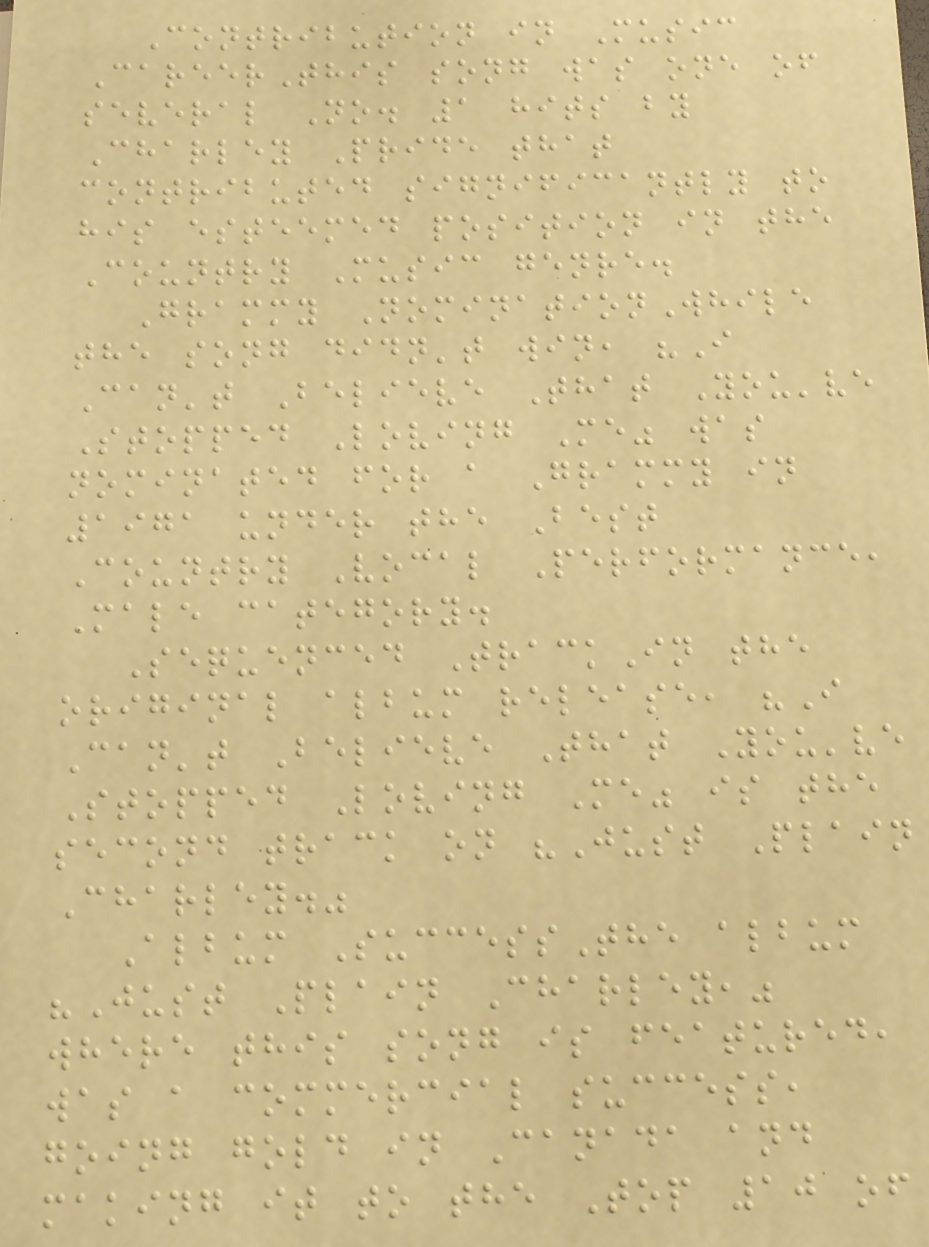Contribution in Music
CareerThis song was one of
several No. 1 hits by
Charley Pride that
contributed significantly to
his esteemed position in the
Country Music genre.
Grammy NominationWhile
the song didn't win, "I
Can't Believe That You've
Stopped Loving Me" was
nominated for a Grammy in
1971 under the Best
Country Vocal Performance,
Male category.
Sequenced TrackIn the
original album release, "I
Can't Believe That You've
Stopped Loving Me" is the
second track on "Just Plain
Charley."
Album SuccessThe album
"Just Plain Charley,"
where this song is featured,
was a commercial success,
going gold in Canada and
making it to the Top 10 of
